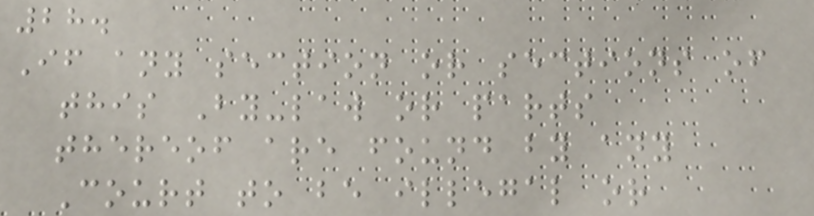28.
If any section or sections of
this By-law or parts
thereof are found by any
Court to be illegal or
